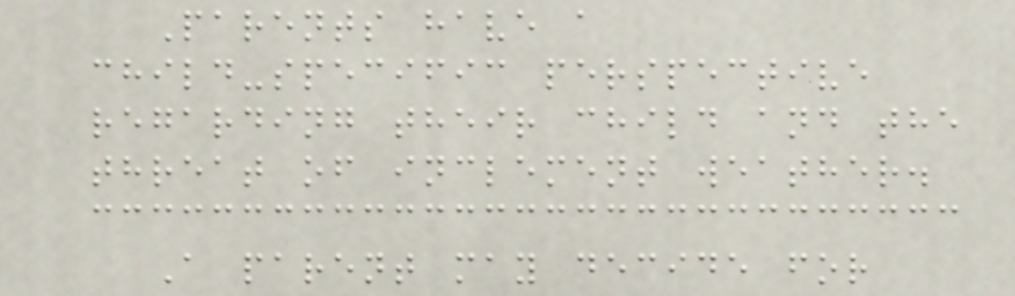Parents have a
child-specific perspective
regarding their child and the
threat of inclement weather.
A parent may decide for
